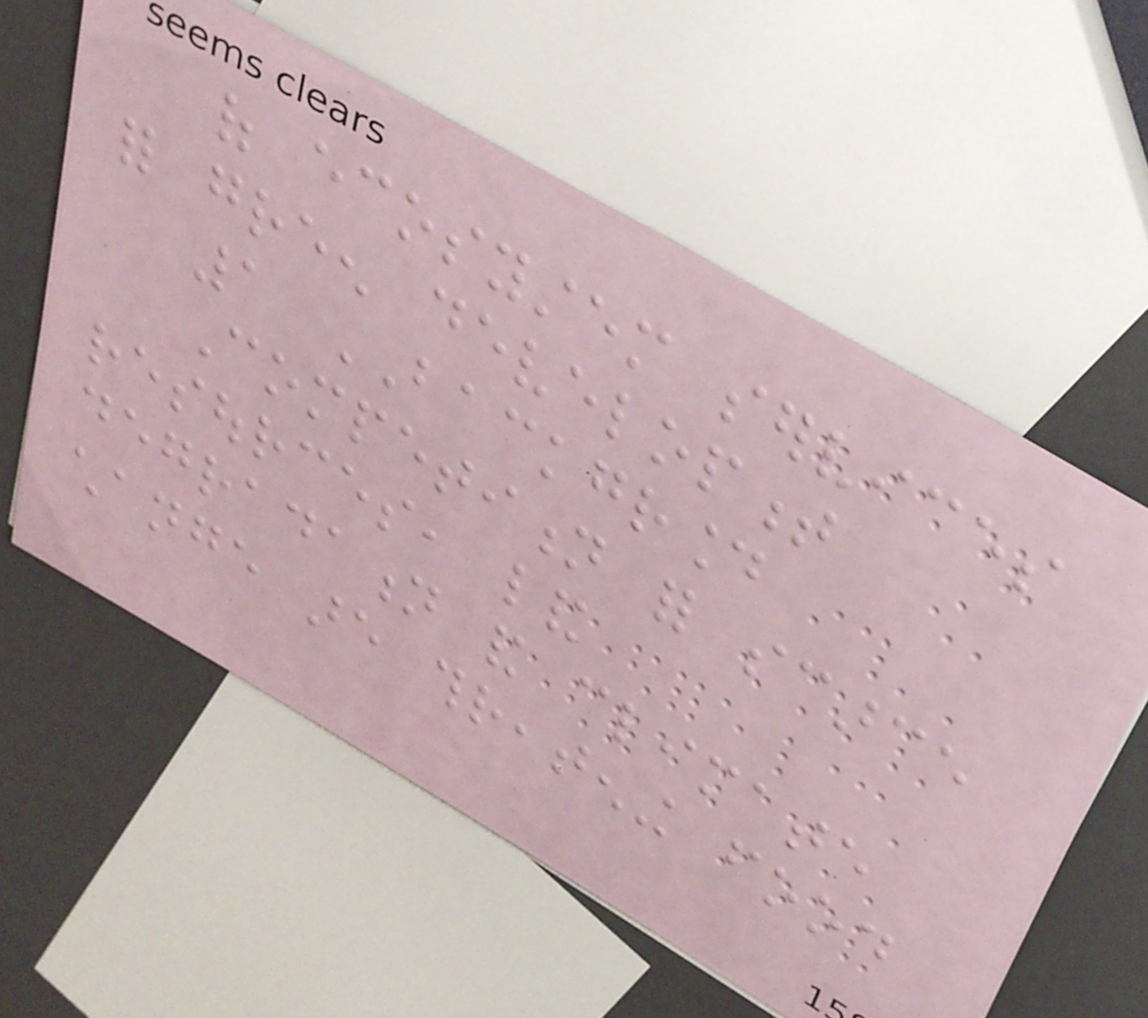of ecosystem services
for green development
1 BACKGROUND
Competition for scarce
resources, land
degradation and climate
change are threatening food
